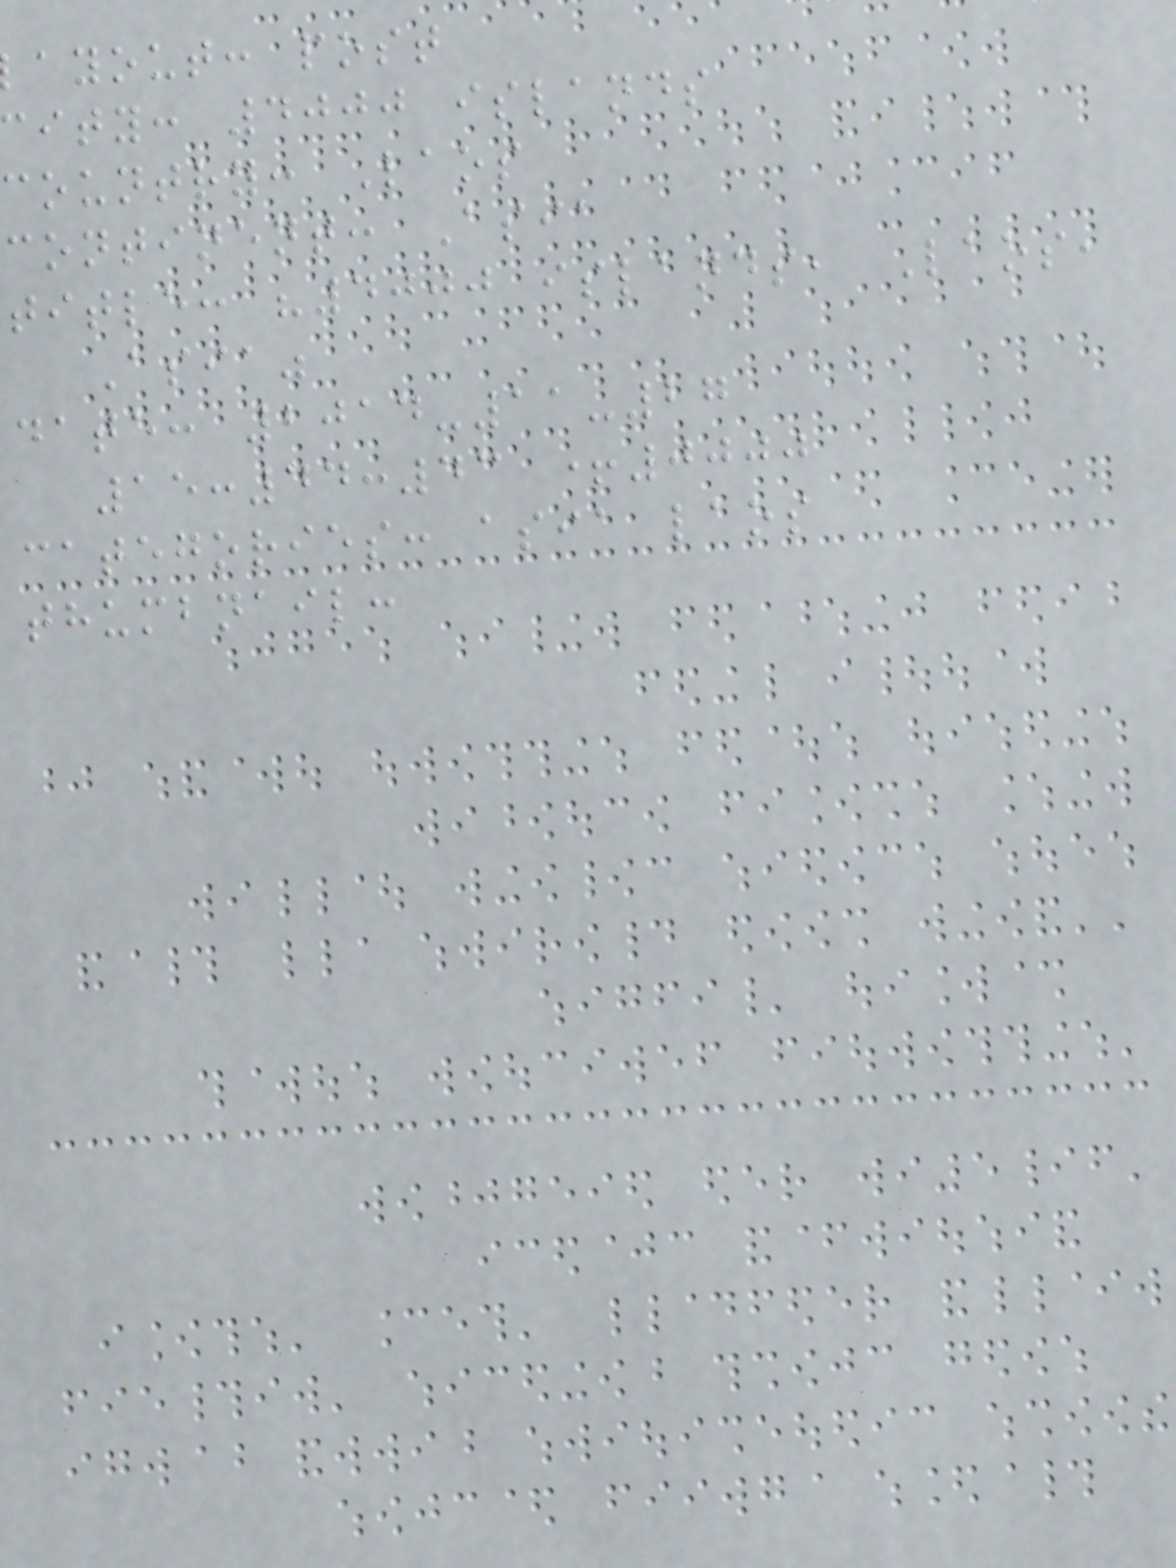ayout: post
city: 4000 islands
country: Laos
continent: Asia
title: "4000 islands, Laos,
Asia"
date: 2014-11-27
15:44:43 +0000
categories: asia laos
thumbnail:
